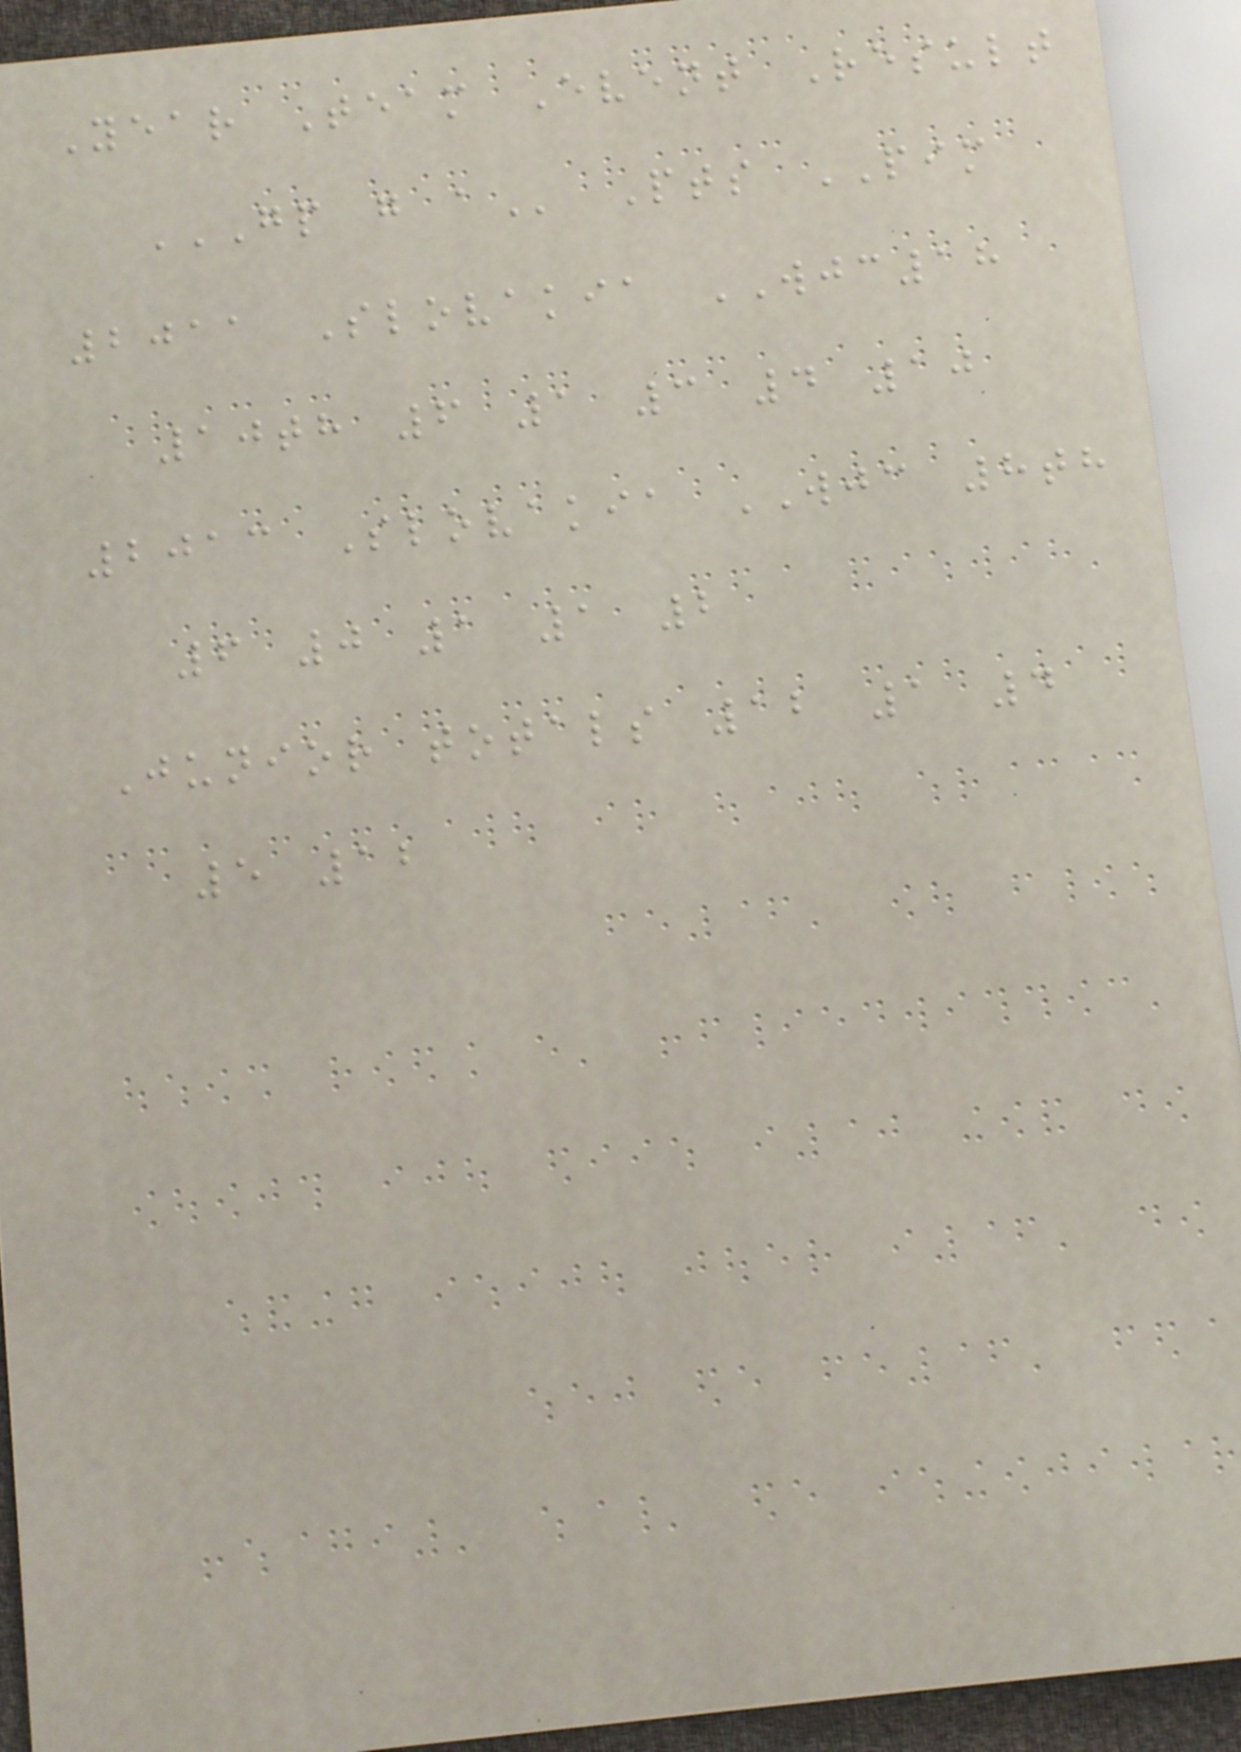Year Team Event Result
GP G A Pts PIM
2011 Slovakia WJC18
10th 6 1 3 4 10
2013 Slovakia WJC 8th
6 0 1 1 2
Junior totals 12 1 4
5 12
